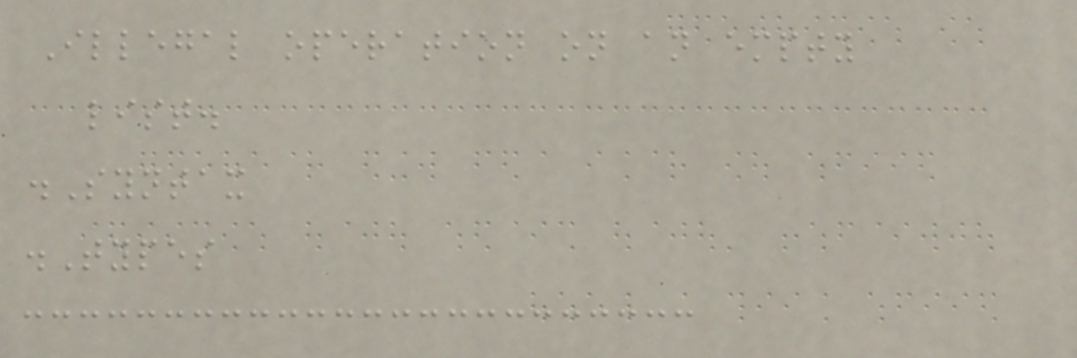Illegal operation on an empty
list.
.Syntax
.Types
